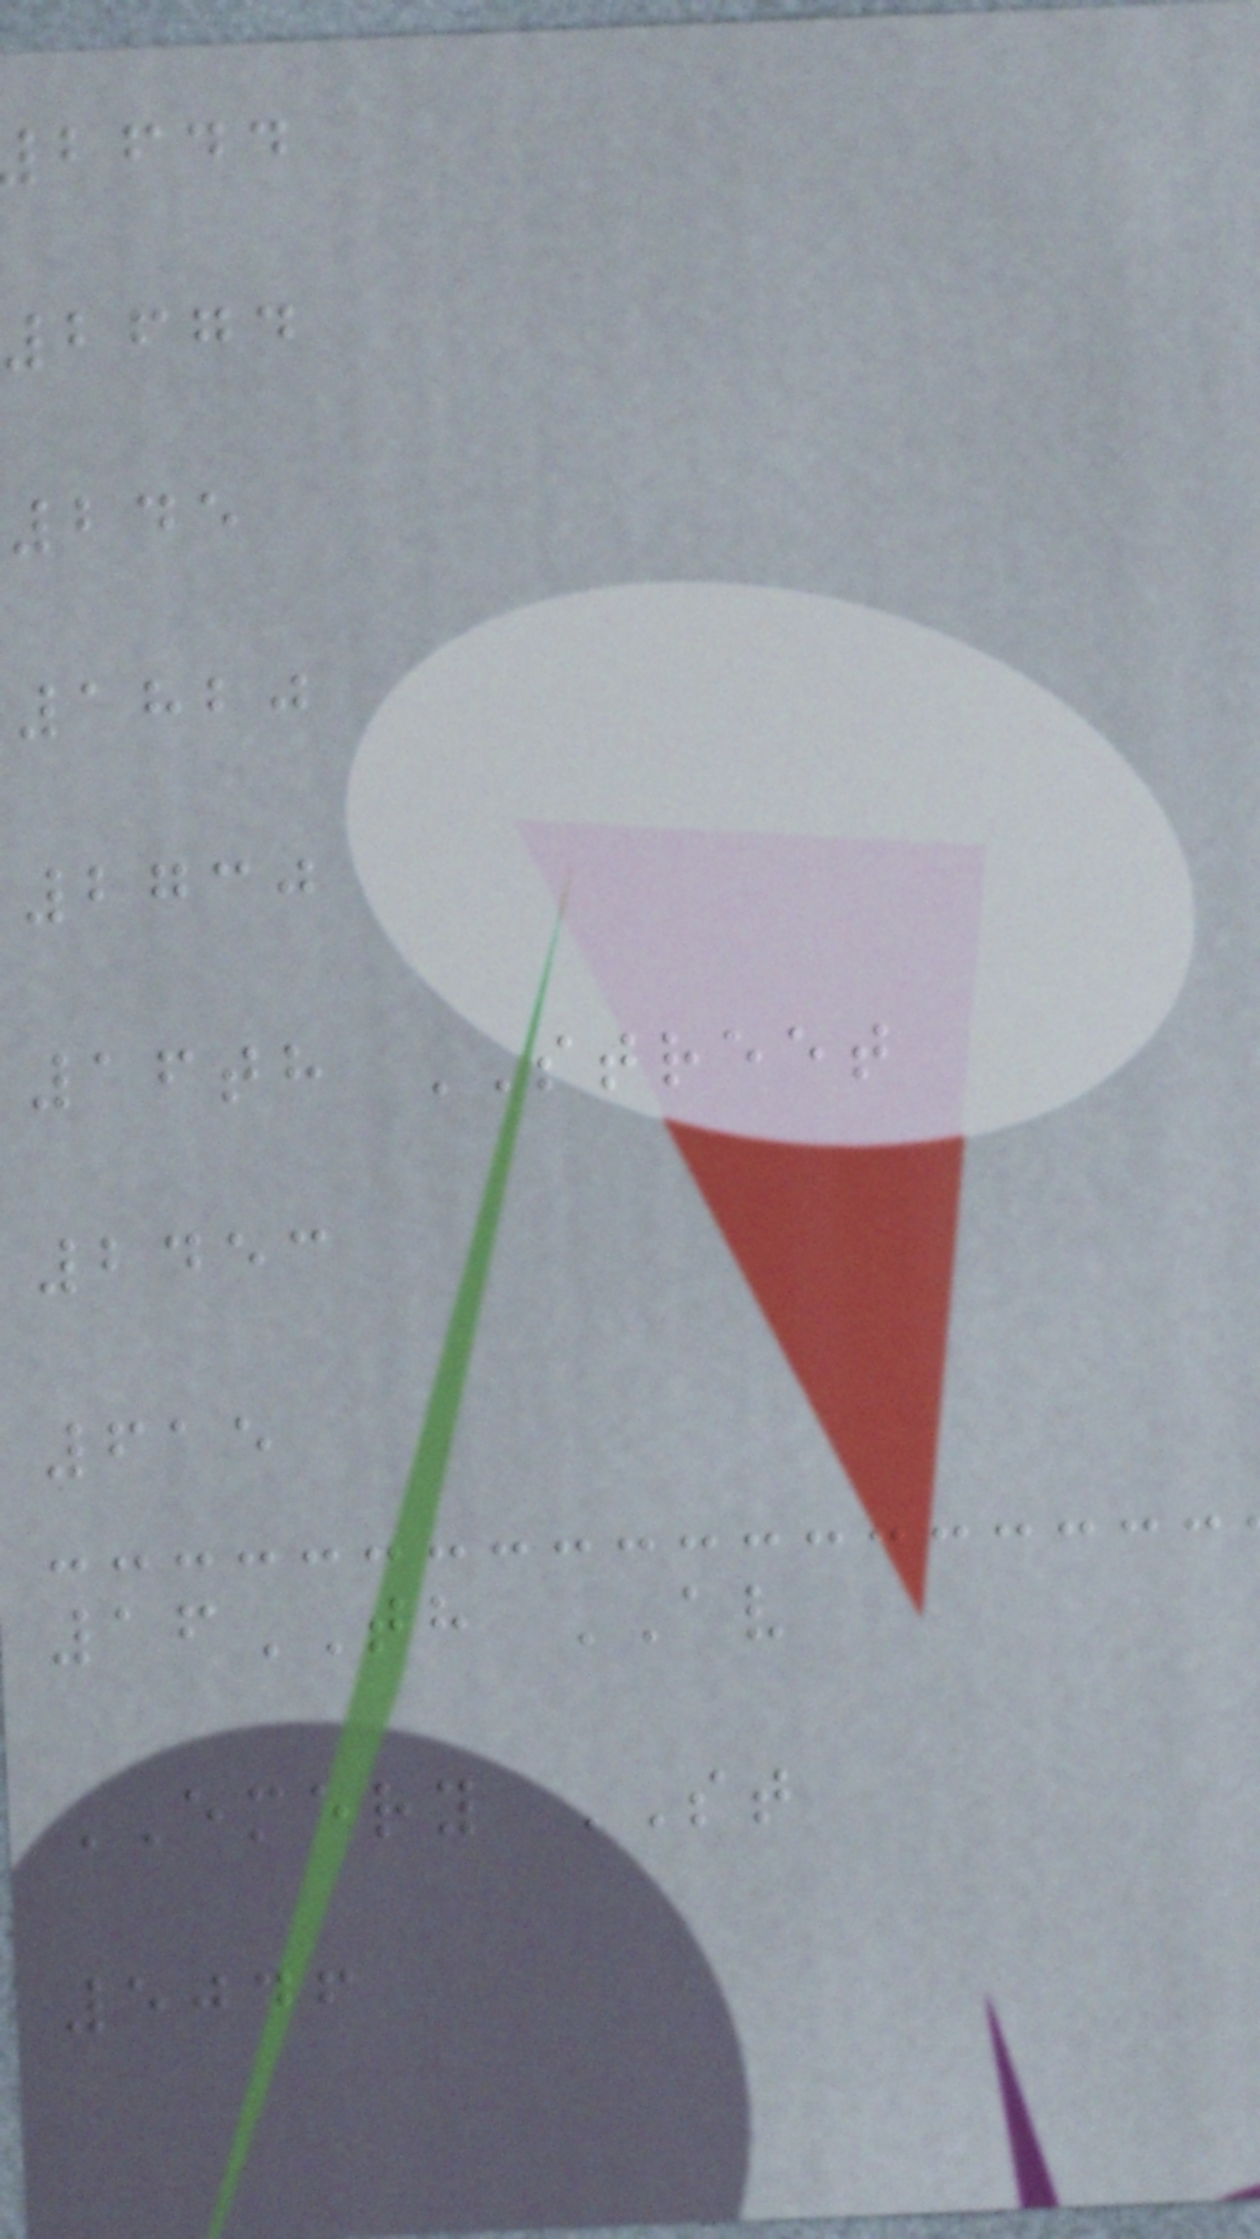bfdd
2674
245
1820
2730
16th STREET
2453
615
16TH AV
EMERY ST
5046
